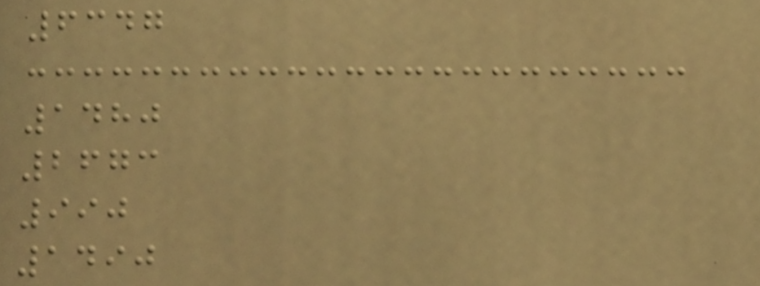6347
1480
2673
990
1490
